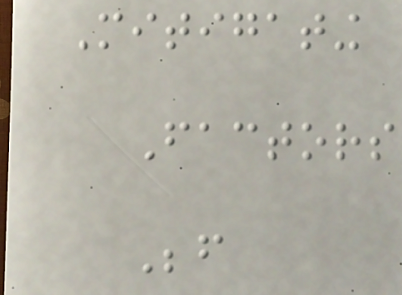Mitigating
Factors
Before
